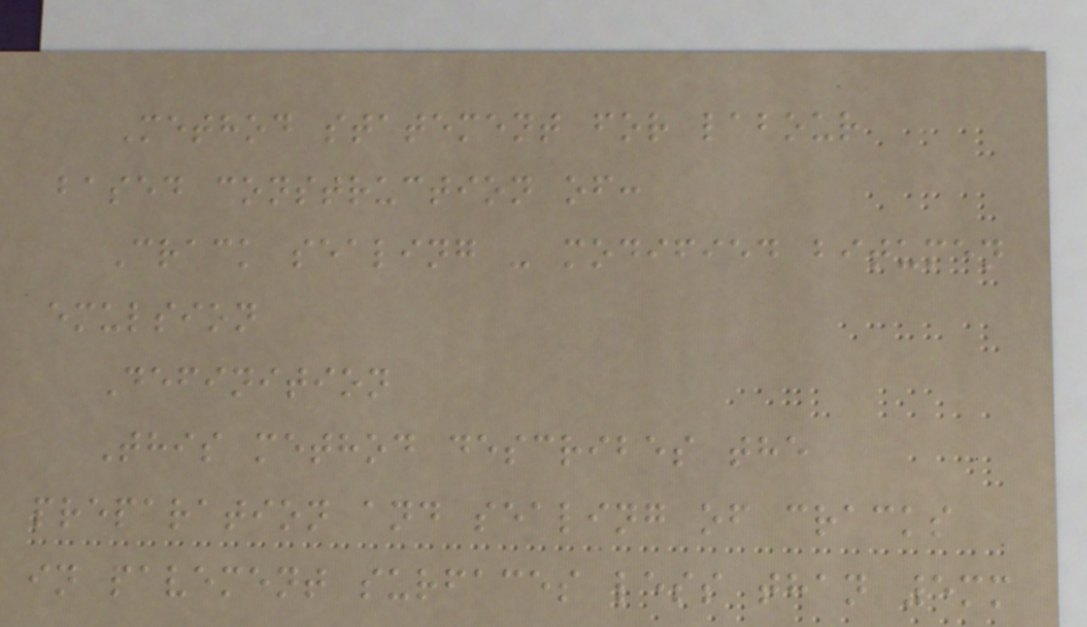Method statement for labour
based construction of:
Crack sealing - modified bitumen
emulsion
Definition
This method describes the
preparation and sealing of cracks
in pavement surfaces less than 5mm
